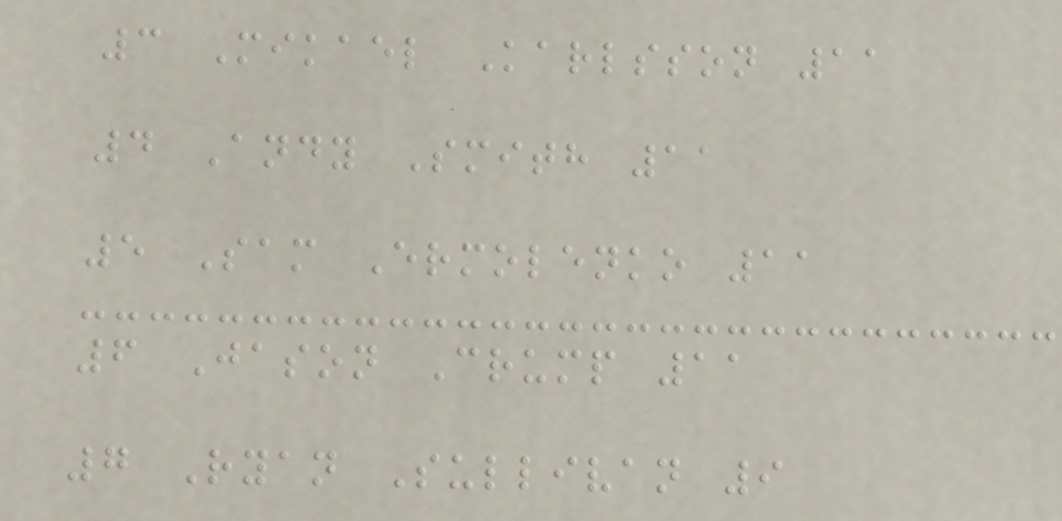3 Mikael Karlsson 11
4 Andy Smith 11
5 Sam Ermolenko 11
6 Jason Crump 11
7 Ryan Sullivan 9
